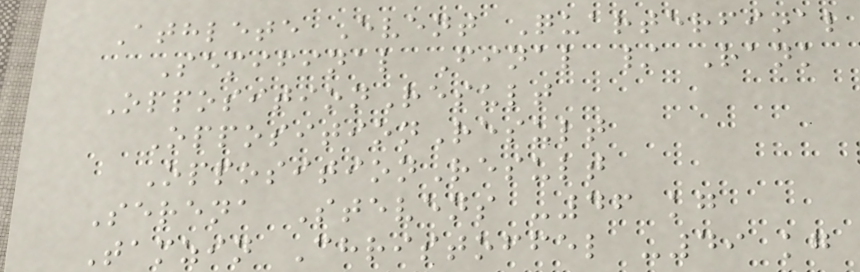Athlete Event Quarterfinal
Semifinal Final / Rank
OppositionResult
OppositionResult
OppositionResult
Serena Stevens -46 kg
Tamzin Christoffel -49 kg
